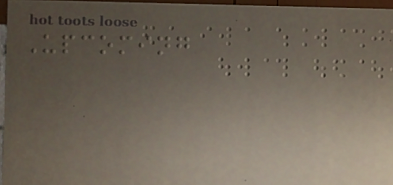Upcoming
